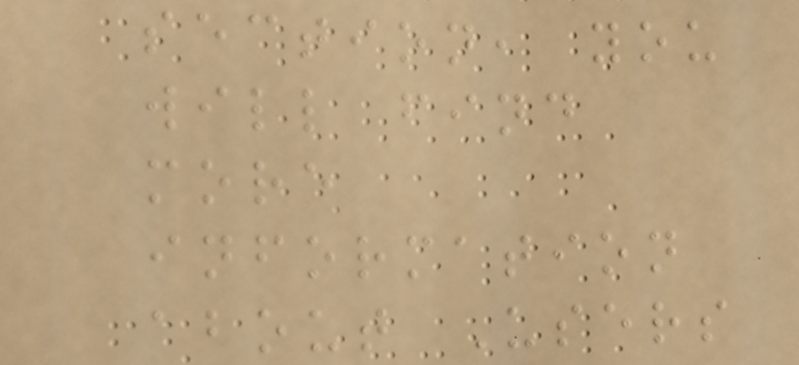section, you
will find
more
information
about Users
